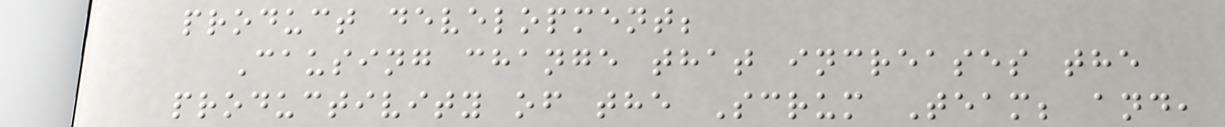product development;
Causing change that increases the
productivity of the Scrum Team; and,
